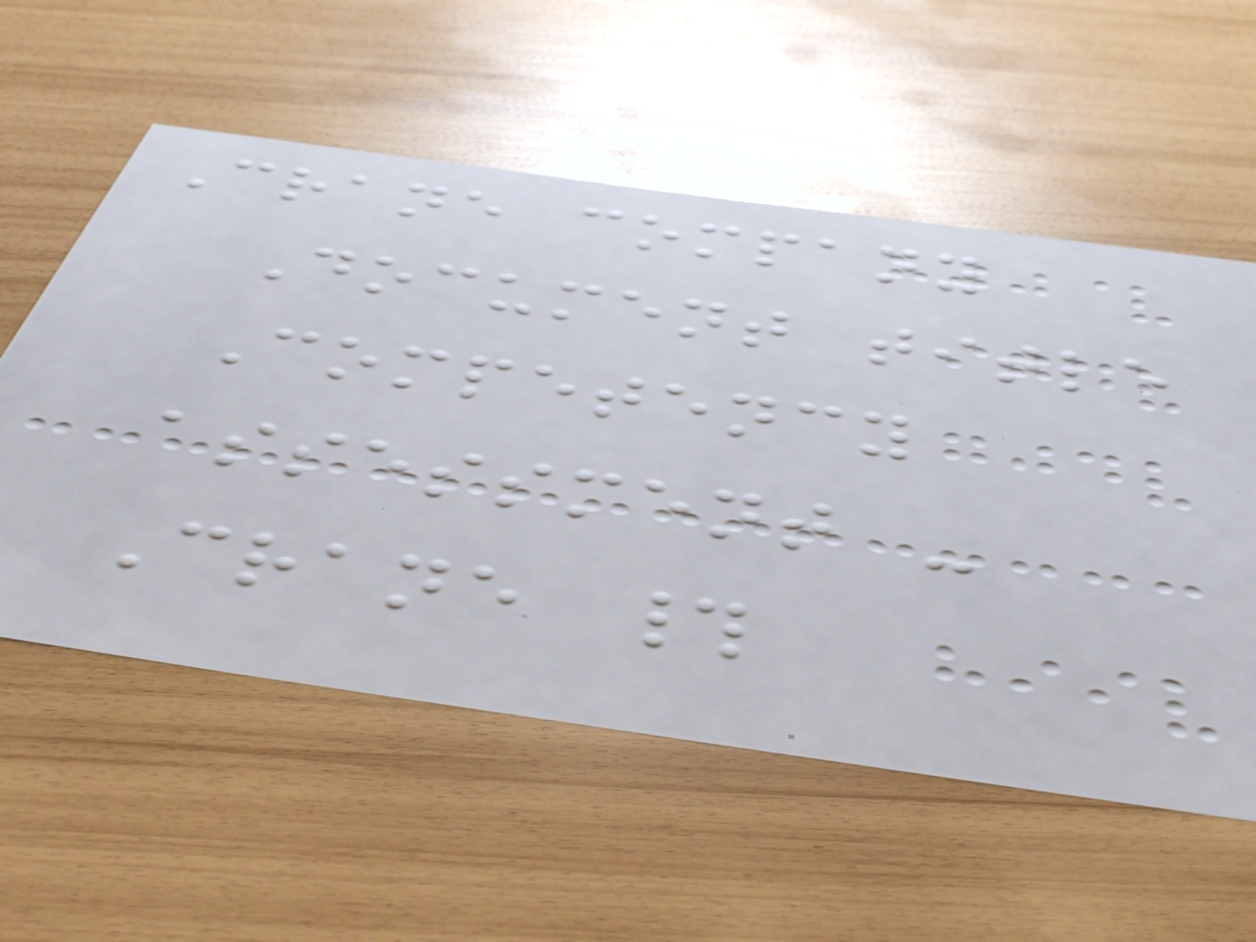Crane company
Document title
Competency
assessment -
Crane #
